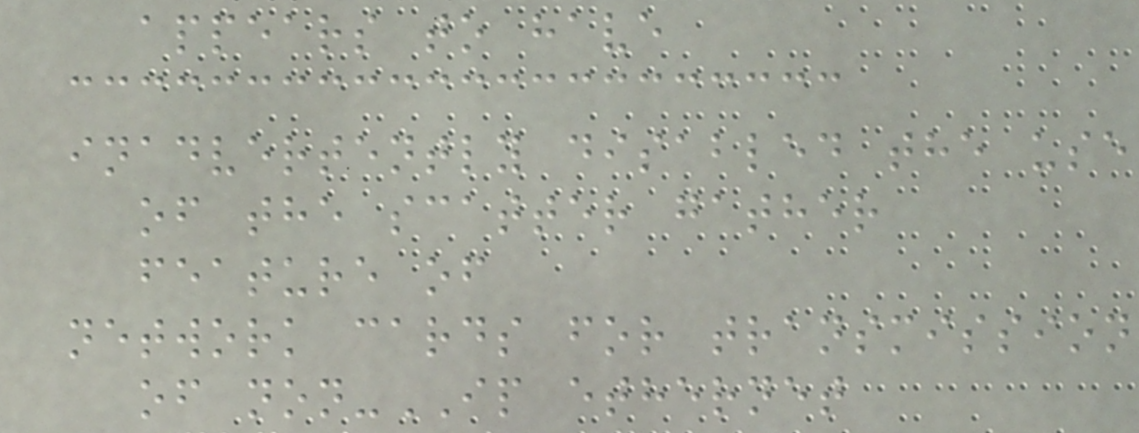appears to have
inadvertently disabled the use
of the scatter gather
feature of
network cards for transmission
of non-IP ethernet
